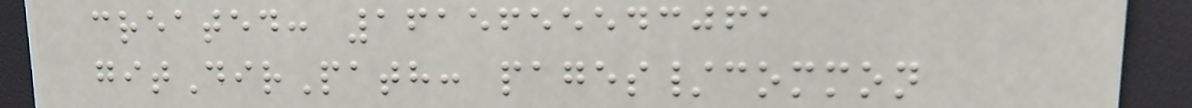created: 1615655543061
gitDirPath: pages/common
